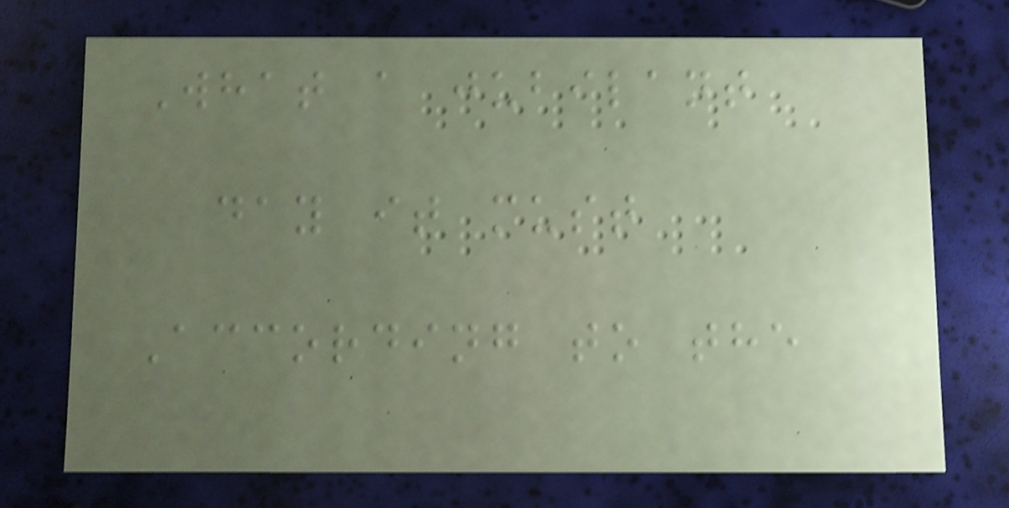What a jubilant
day it must
According to the
